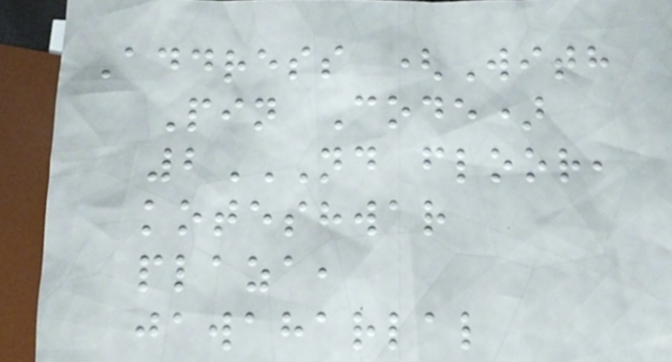Address (With
Pin Code)
2ND FLOOR,
KOTESHWAR
PLAZA,
JAWAHARLAL
